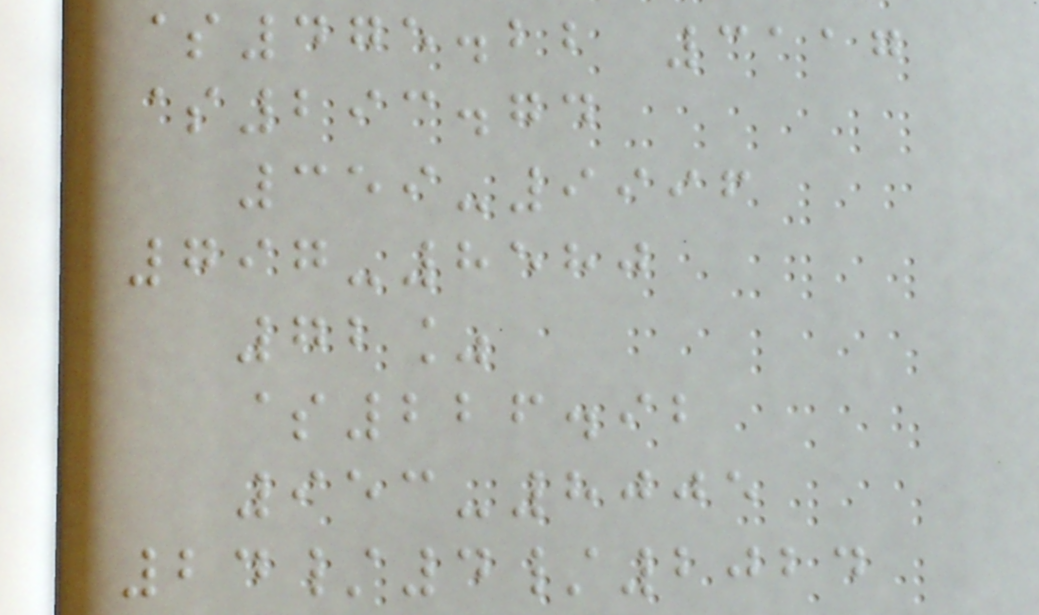$475.22 3117
$293.74
359-9996
797-8580
72%
$226.92
953-8005
24/4/2024
